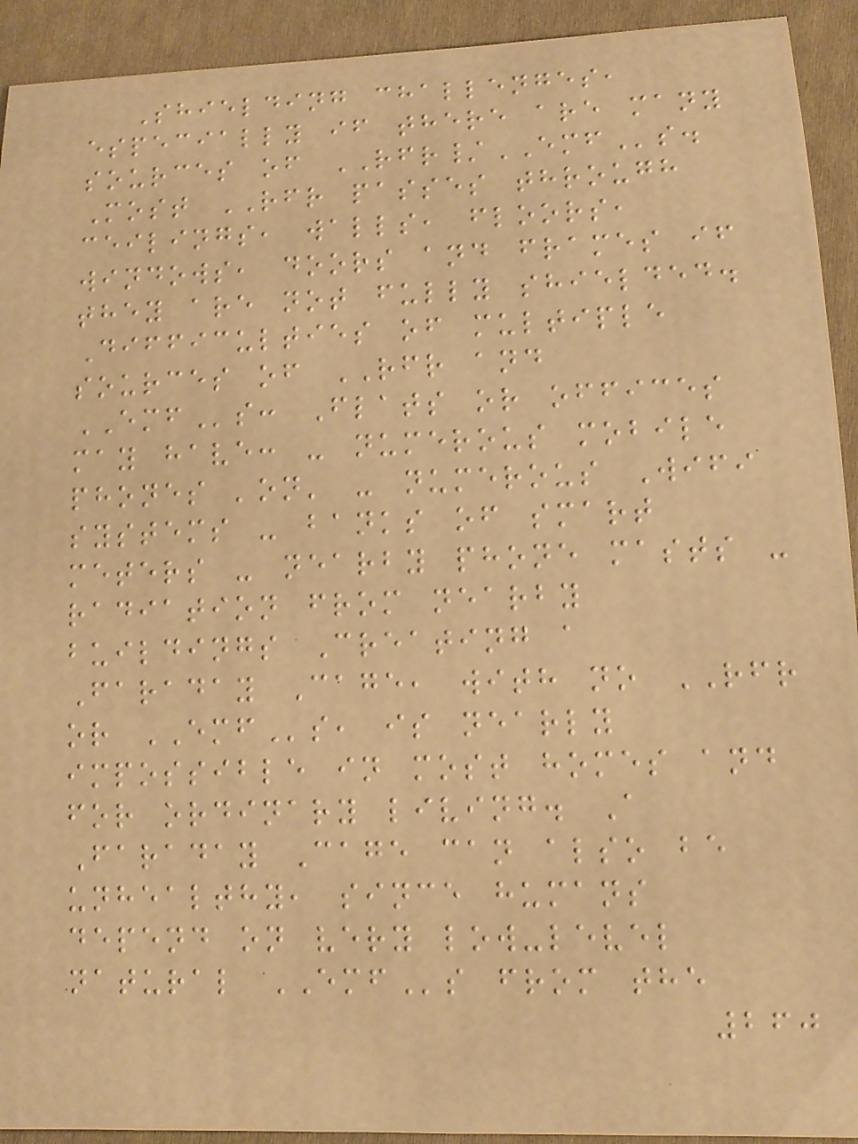Shielding challenges,
especially if there are many
sources of RFR/EMFs.
Most RFR passes through
ceilings, walls, floors,
windows, doors and frames if
they are not fully shielded.
Difficulties of multiple
sources of RFR and
EMFs: Flats or offices
may have: - numerous mobile
phones 'on' - numerous Wifi
systems - banks of smart
meters - nearby phone masts -
radiation from nearby
buildings Creating a
Faraday Cage, with no RFR
or EMFs, is nearly
impossible in most homes and
for ordinary living. A
Faraday Cage can also be
unhealthy, since humans
depend on very low-level
natural EMFs from the
260
